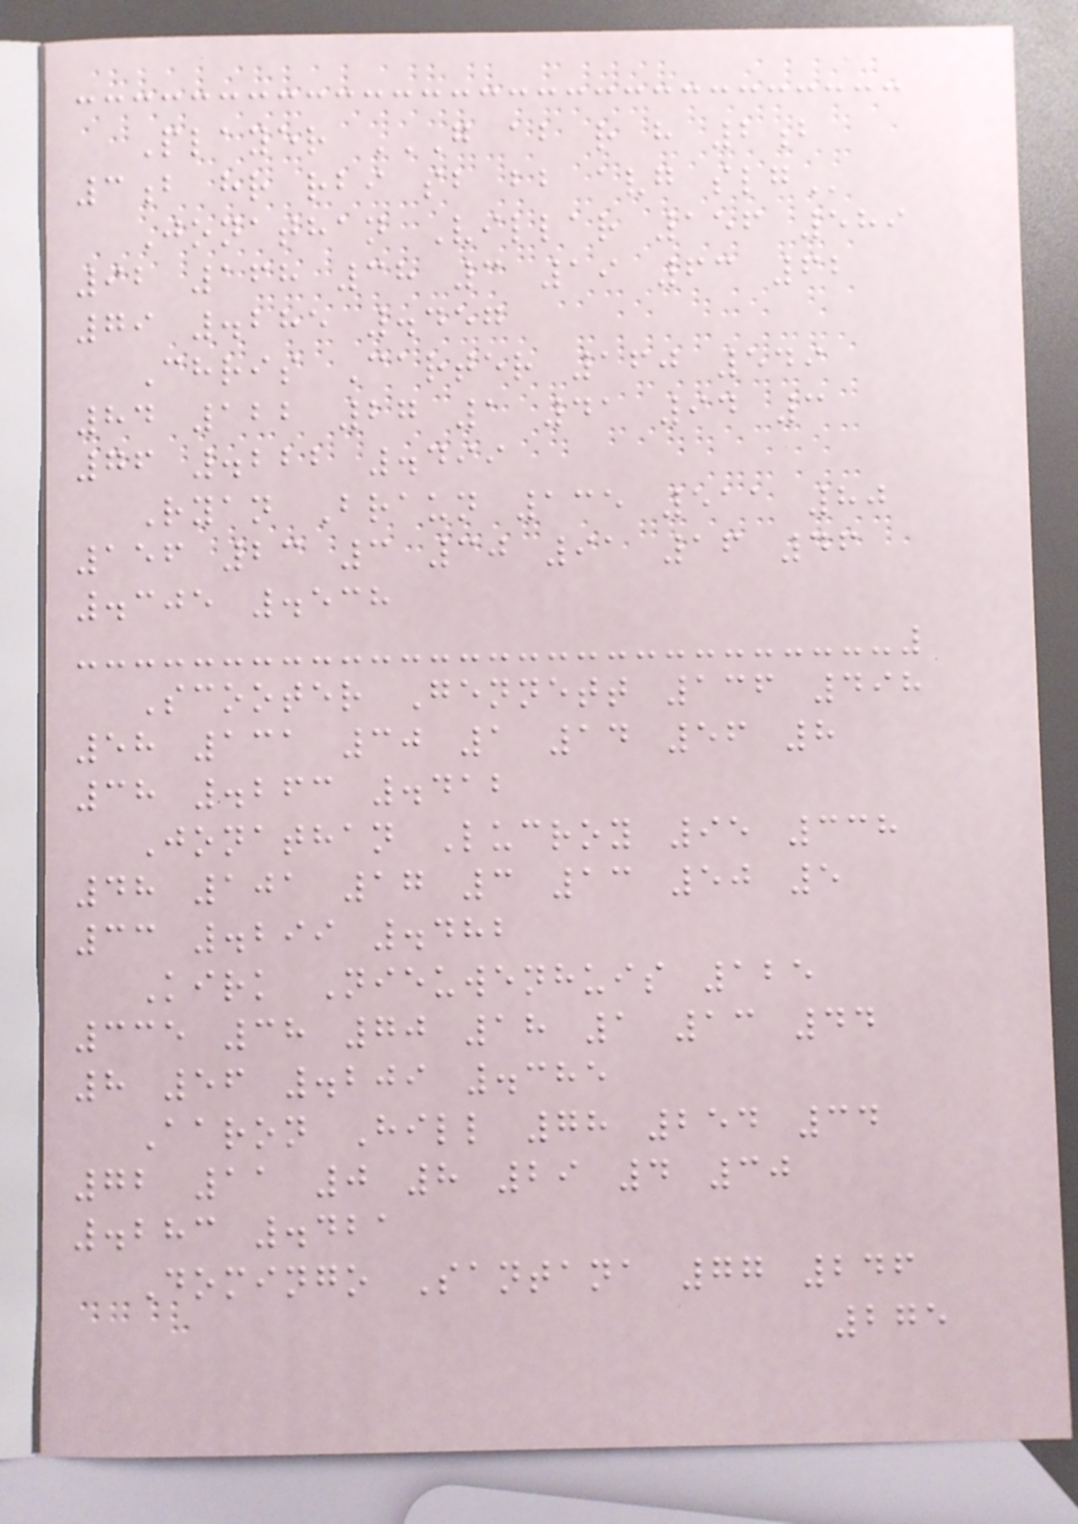Player G AB R H 2B
3B HR RBI SB BB AVG SLG
Jonathan Villar 156 589
92 168 38 3 19 63 62
79 .285 .457
Chris Carter 160 549
84 122 27 1 41 94 3
76 .222 .499
Ryan Braun 135 511 80
156 23 3 30 91 16 46
.305 .538
Scooter Gennett 136 498
58 131 30 1 14 56 8
38 .263 .412
Jonathan Lucroy 95 338
48 101 17 3 13 50 5
33 .299 .482
Kirk Nieuwenhuis 125
335 38 70 18 1 13 44
8 56 .209 .385
Aaron Hill 78 254 34
72 11 0 8 29 4 30
.283 .421
Domingo Santana 77 246
275
